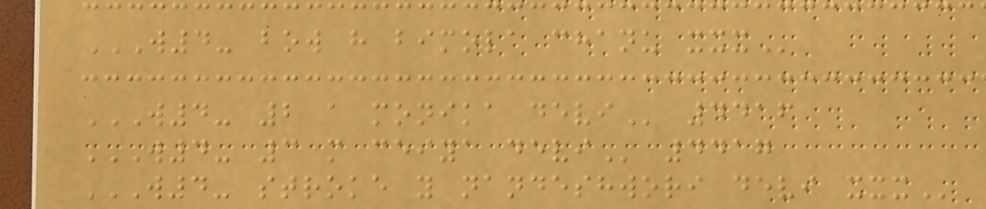W4- BOW H BIMOLA CHANU XXX
W4- 2 A MONIKA DEVI 4416
W4- 3 M CEIYA DEVI 4417
W4- STROKE Y NANDESHWORI DEVI XXX
